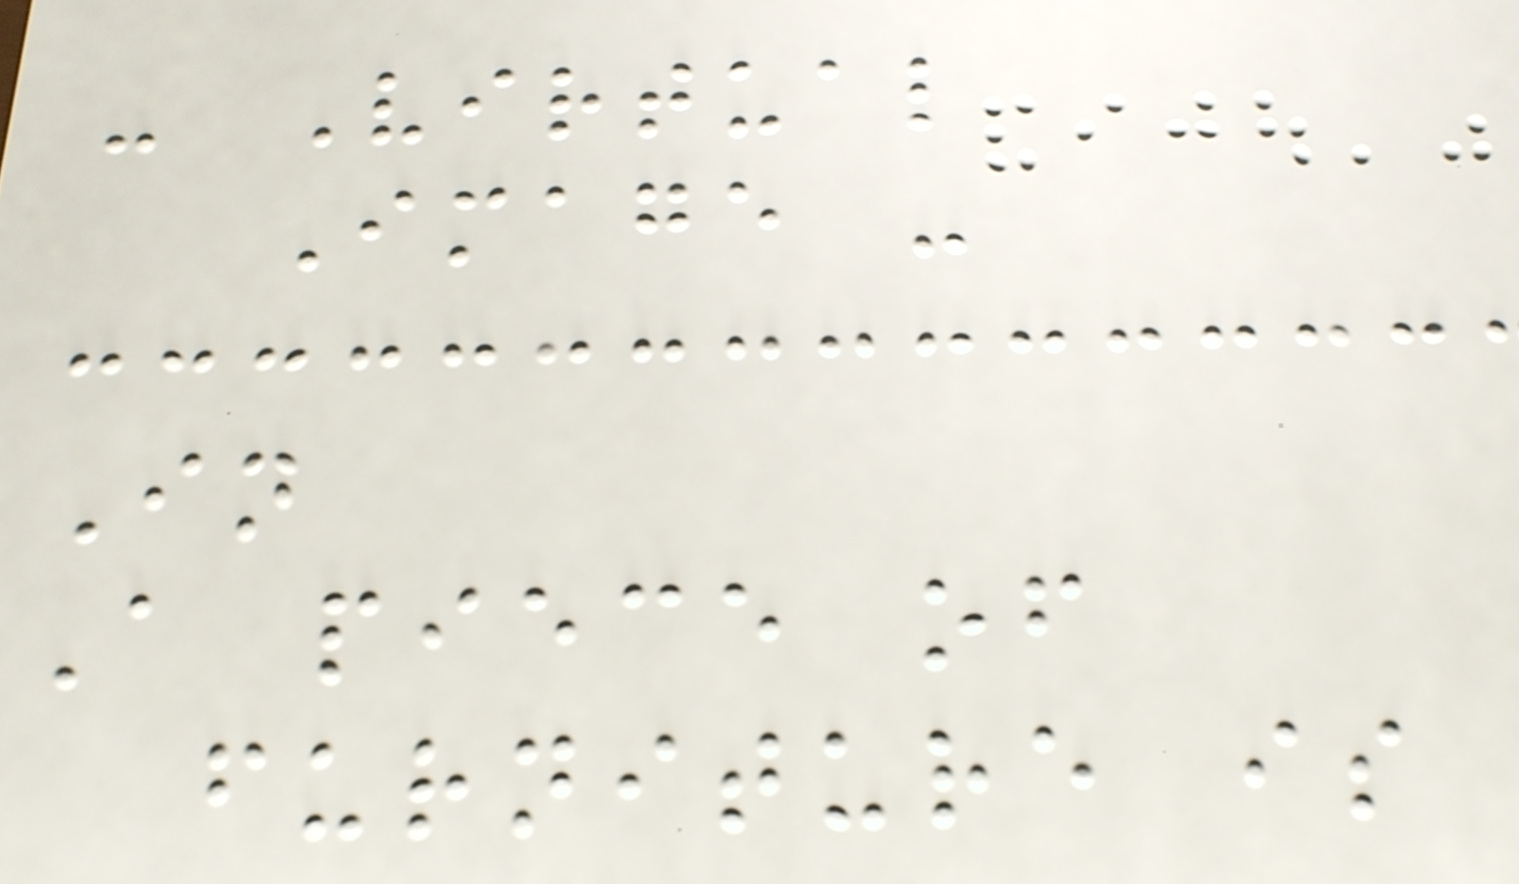- Virtual
Image -
In
A piece of
furniture is
